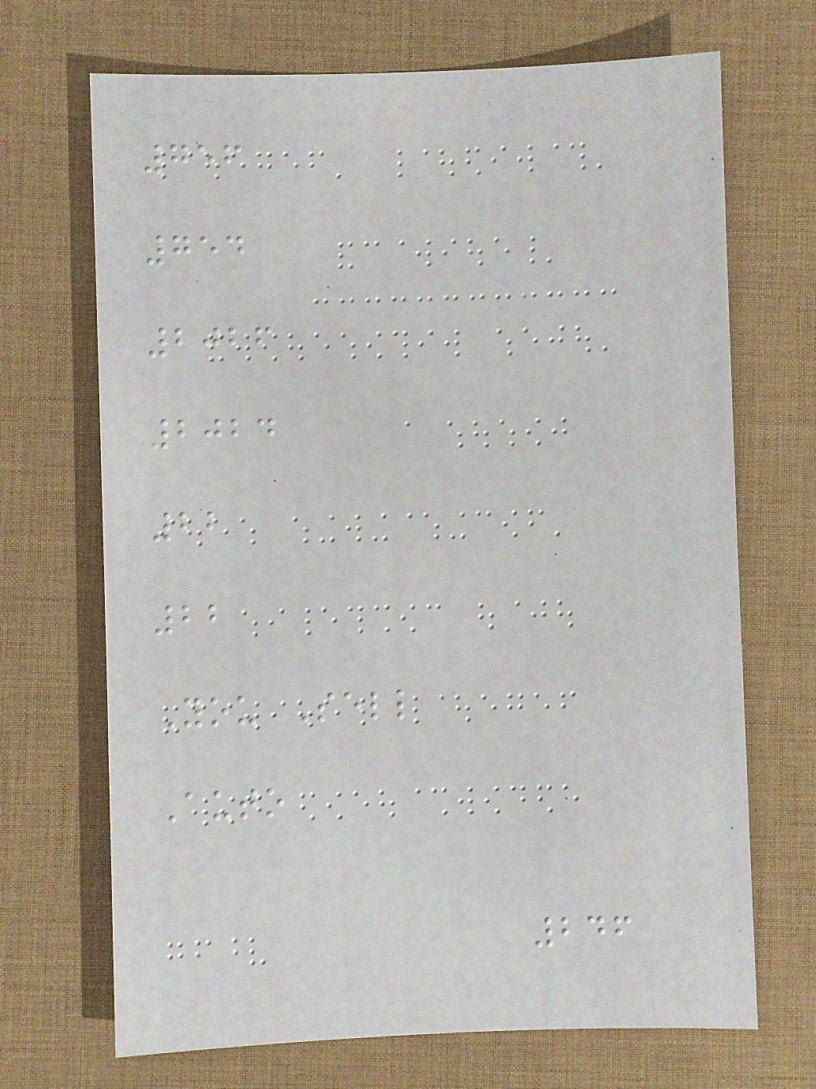756
754
2026
2024
22
22
You Sell
Auto
246
